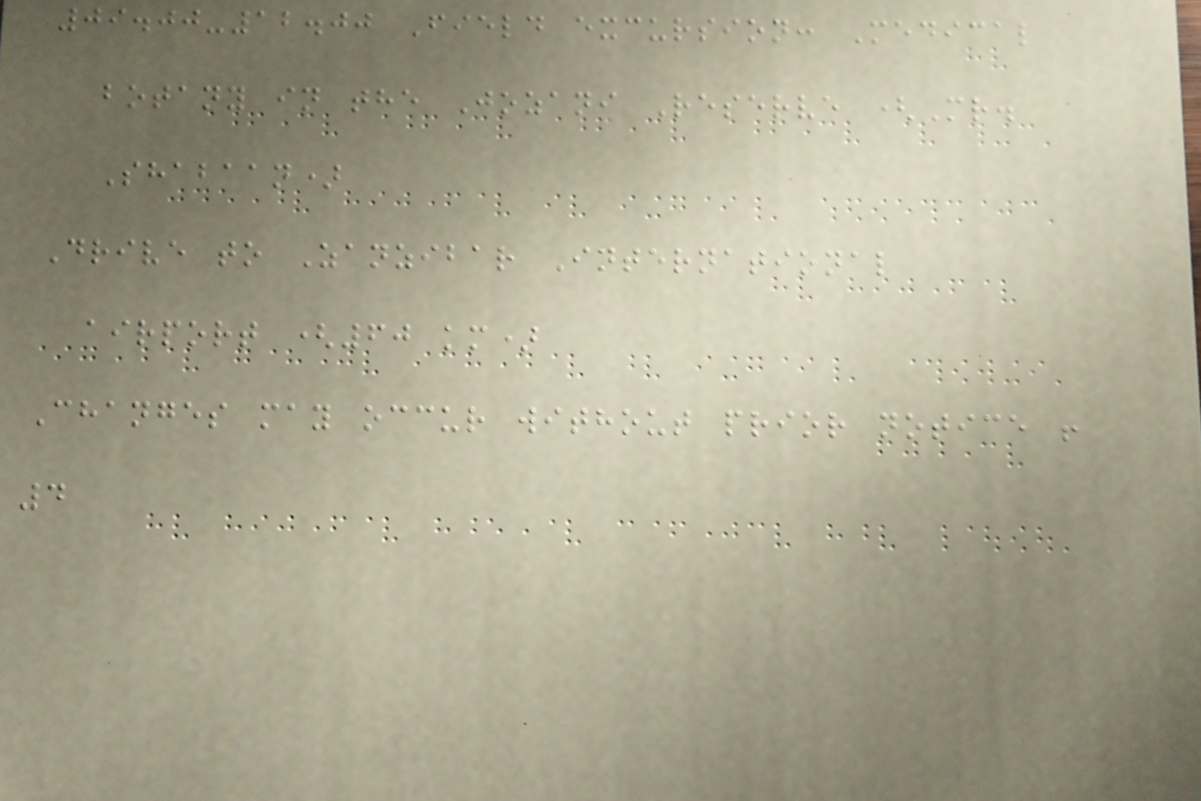09.00-12.00 Field excursion: Medical
botany in the Jozani Reserve (Mr.
Shabaan)
Drive to Zanzibar International
airport (60 km)
Changes may occur without prior notice !
4
